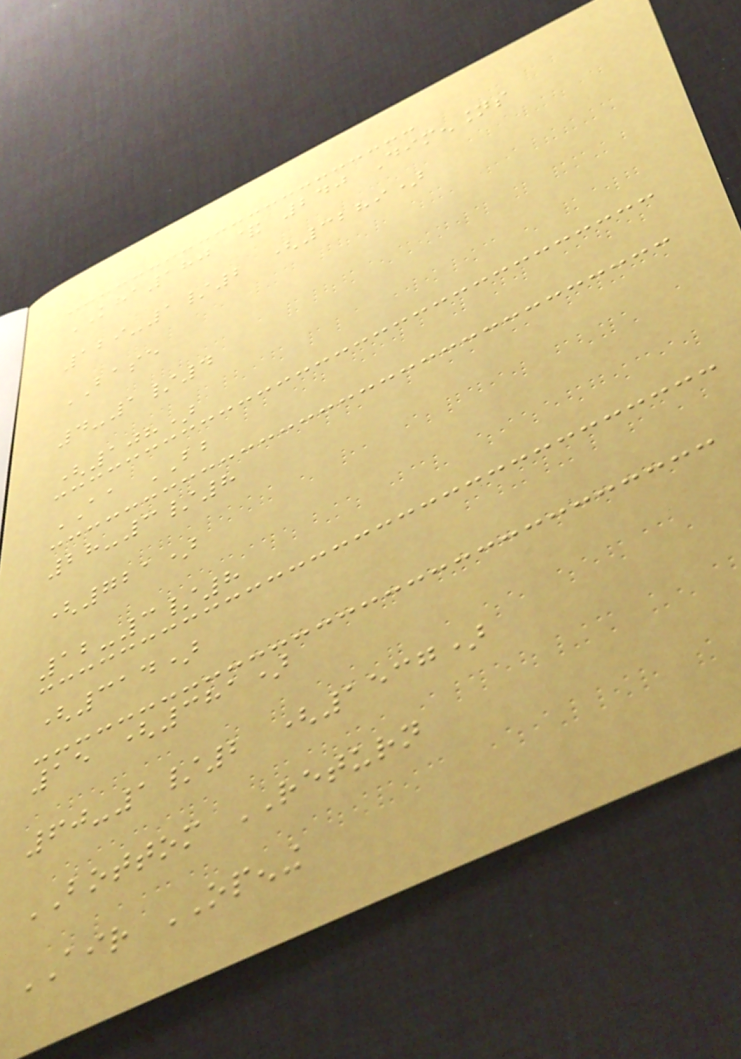KHA180 & 240 Dimensions
129-1/2 (3289)
BASE
4-1/4
(108)
AA BB
28-3/8
(721)
12-3/8
(314)
15 (381)
60-1/2 (1537)
BOTTOM RETURN
AIR OPENING
